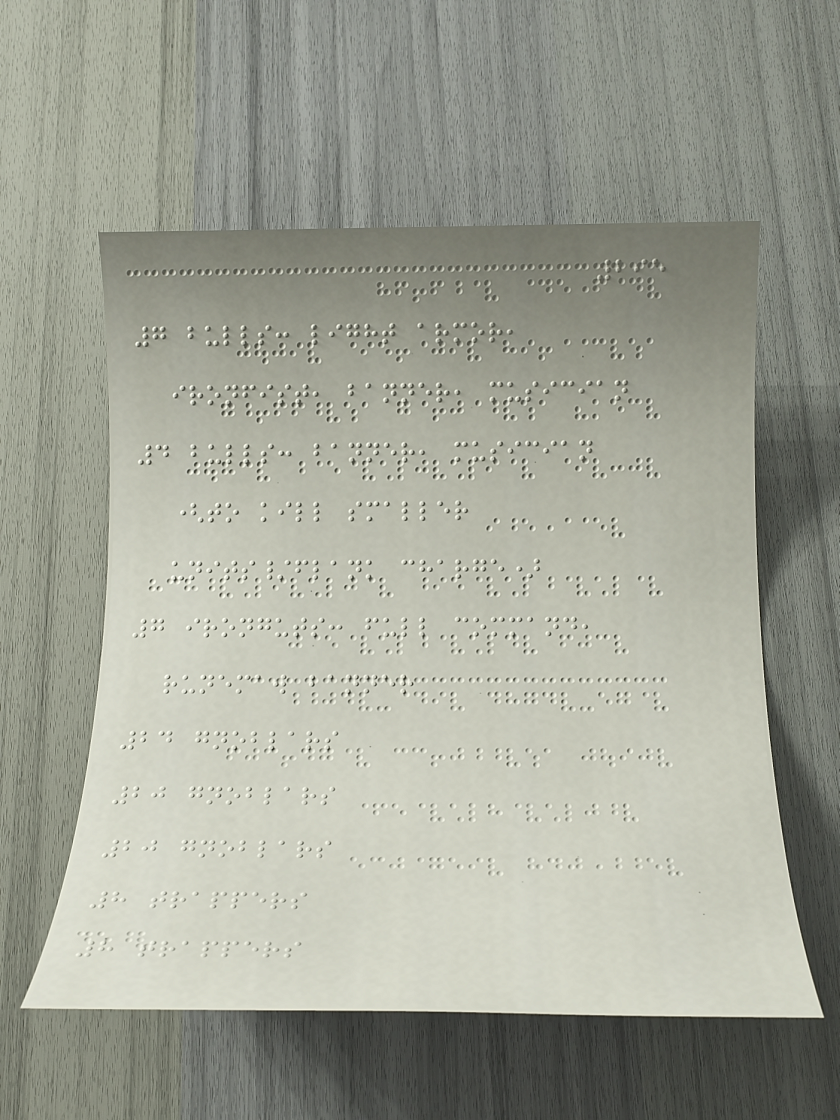295
7 bulls: light armor,
ironfist, banner, musician
4 bulls: banner, musician
(to kill smaller
units/flank charge)
7 ironguts: full command,
runemaw banner
24 gnoblars
20 gnoblars
20 gnoblars
8 trappers
8 trappers
